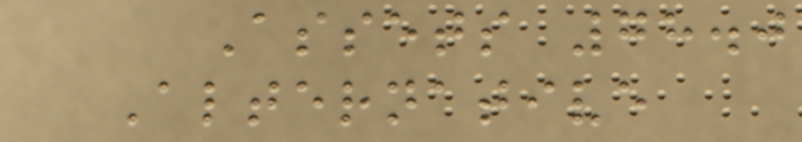Assets 78.0
Alternative
